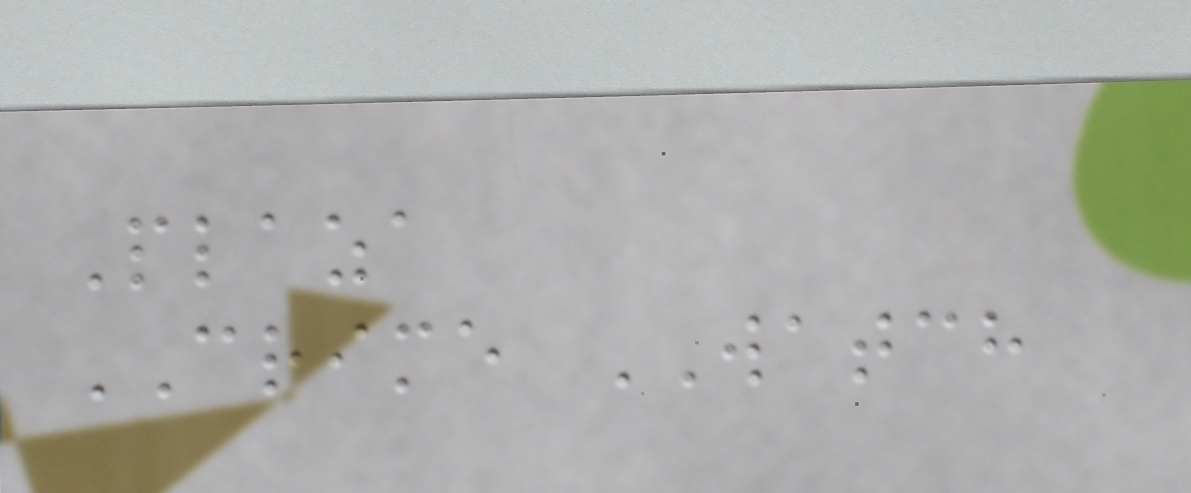Plaza
CRIME WATCH
